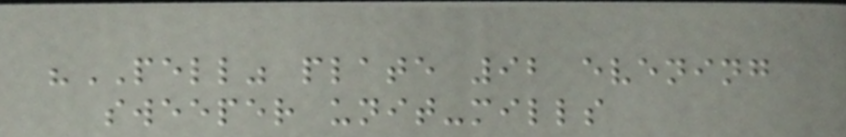"PELL" plate 92 evening
sweeper unit-mills
